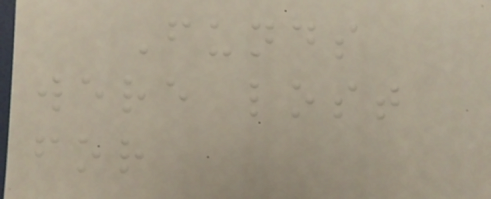Funds
were lost
for
